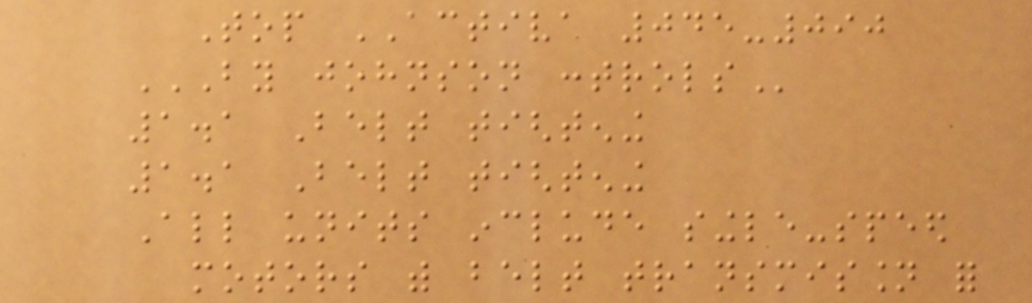Top ACTIVA 045-090
BY JOHNSON CONTROLS
1.1 Belt tightening
1.1 Belt tightening
All units include single-speed
motors with belt transmission for
